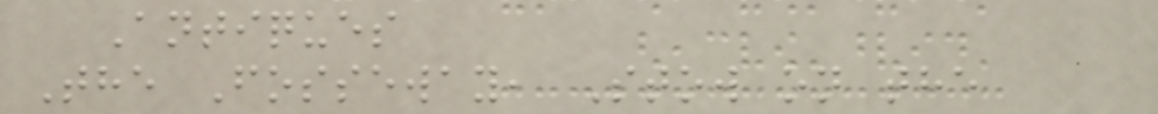Antiques
The Fosseway, Stow on the
